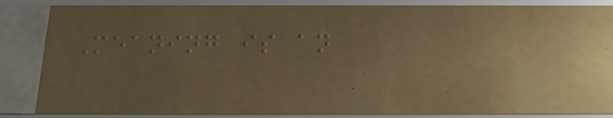Meaning is an
